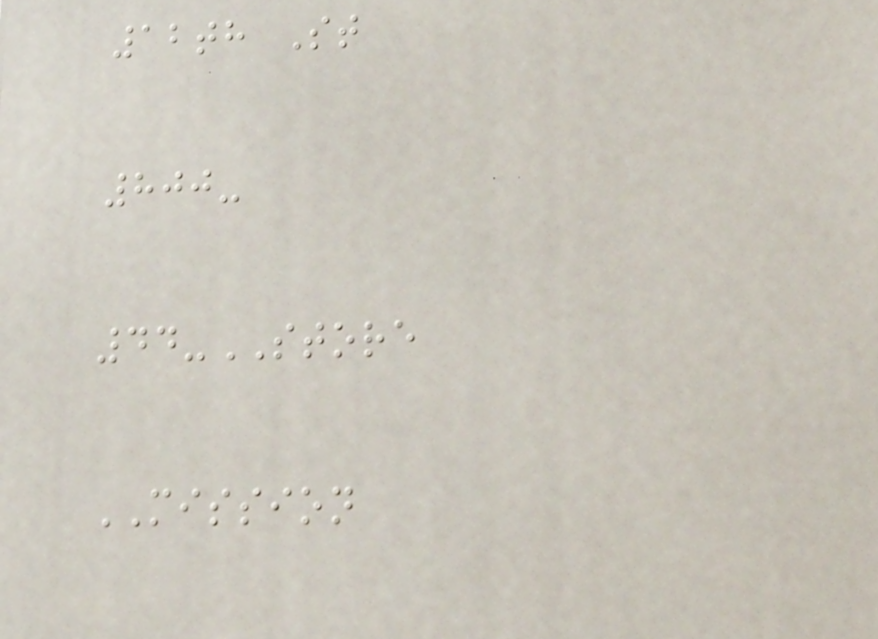12th St
800-
44-STORE
MISSION
